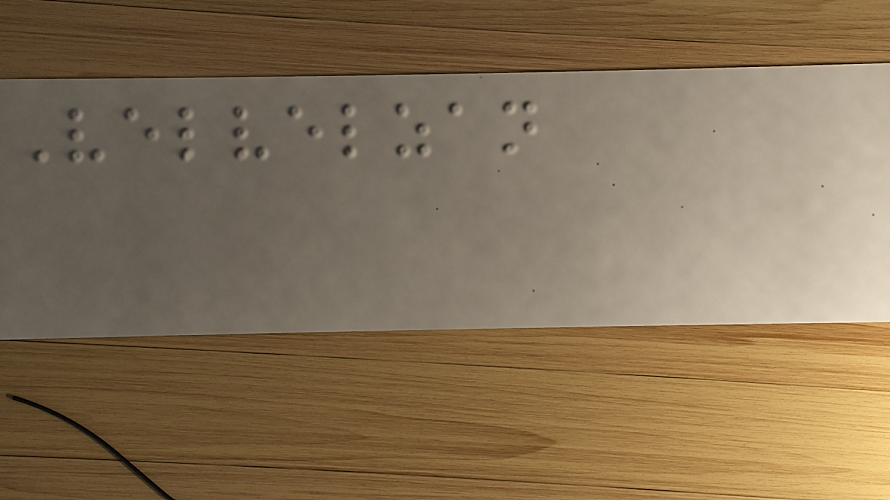Velvelzan
